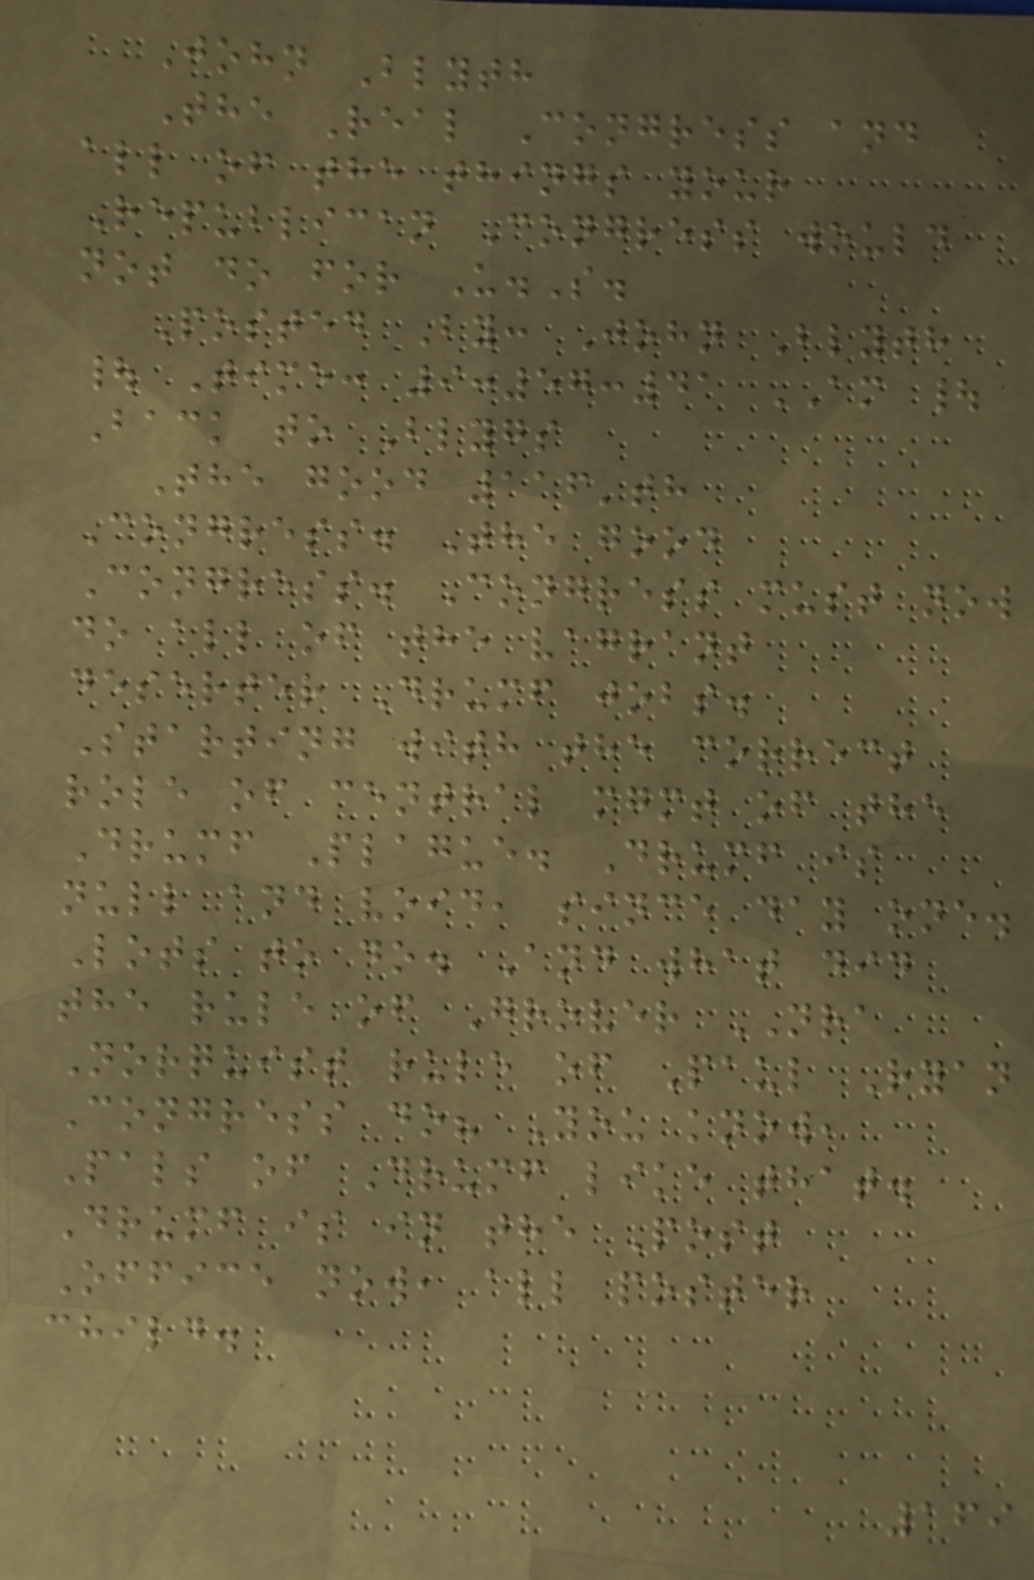John Blyth
The Real Congress and
all of the things your
Republican Congress would
not do for U.S.
Posted By: John Blyth
| Time: 9:57:41 AM |
Back to Blygs
The good 116'th
Congress. The good
Congress. Congress must now
do all of the vagrant
deserter Drumf jobs.
Starting with the correct
role of central mgmt of the
Drumf Plague. Drumf is
null and void, since day one.
Lots to do. And what did
the rule of Grover NRA
Norquist rule of Paul Ryan
Congress do? You know,
Pals of Drumf like that.
Drumf is in the Post
Office now, all poster
child.
169
